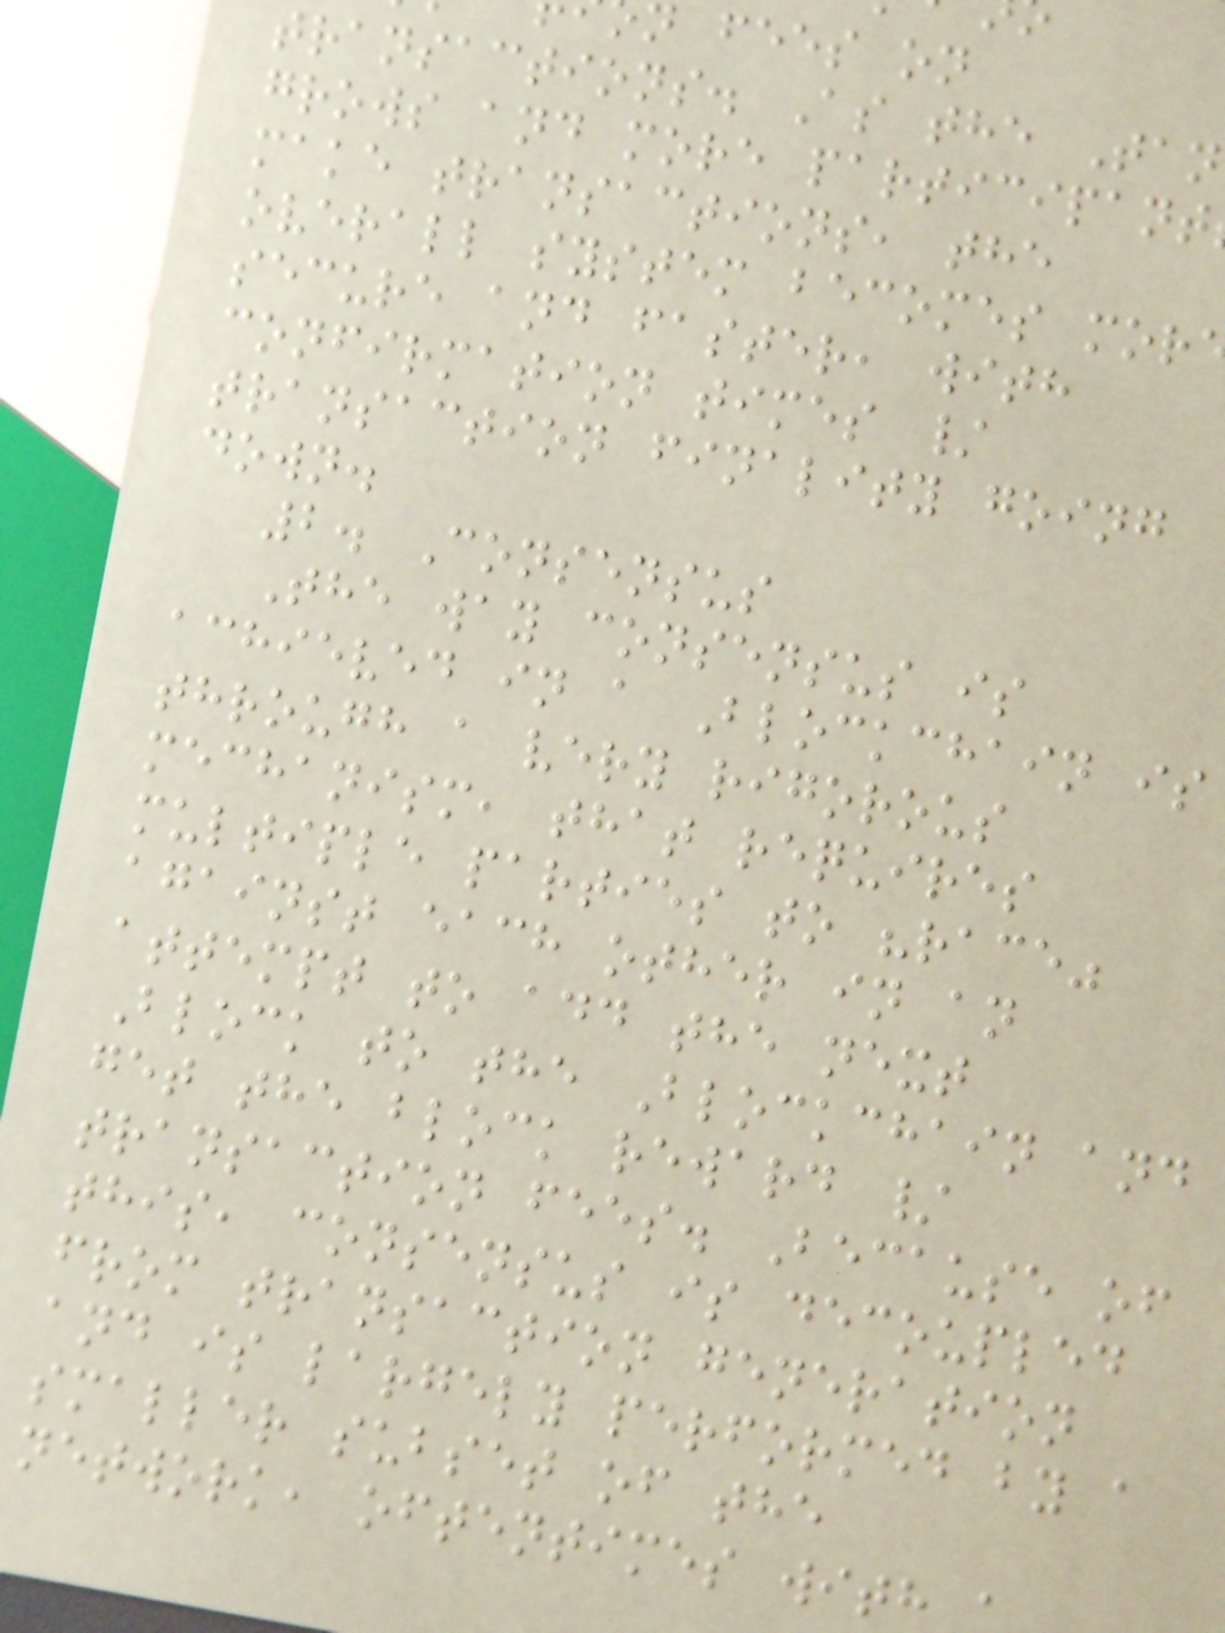n fees on
transactions. As the Tan
grows and more participant
make transactions, the
overall system becomes mor
secure and faster, with
confirmation times /
transaction finality going
down.
2. Consensus
The way consensus is
achieved in a Blockchain is
through a very rigorous
mechanism, that requires
multiple parties to "race"
against each other in an
attempt to add the next
Block to the Blockchain and
get the block reward /
transaction fees. Because of
this, consensus is decoupled
from transaction generation
and is largely performed by a
smaller subset of the
network, oftentimes with
